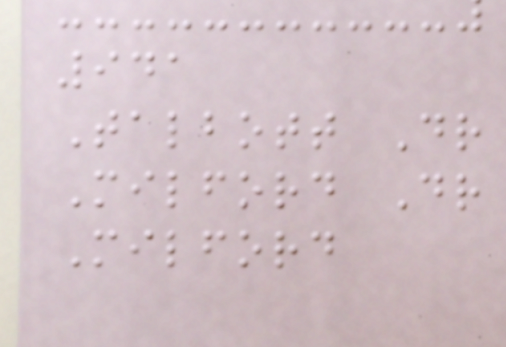941
Talbott Dr
Milford Dr
Milford
